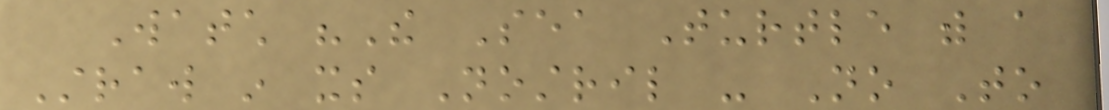Watch "The Sea Turtle with a
Straw in its Nostril - No To
